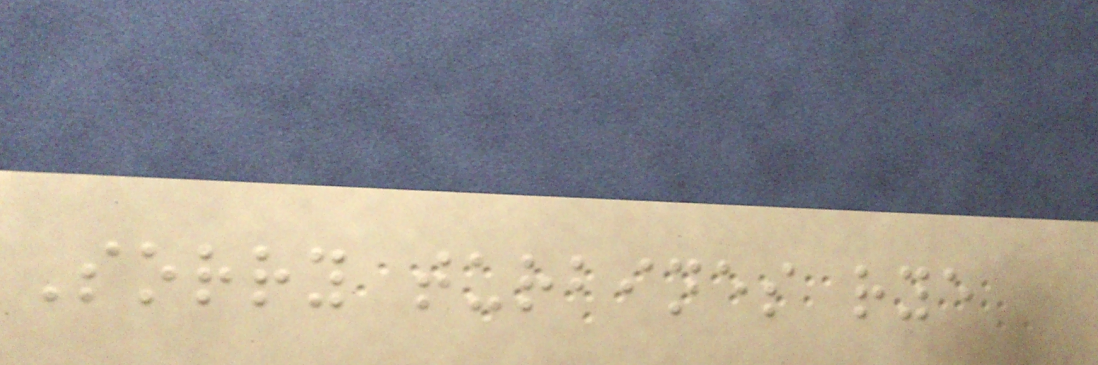Sorry turbines rye
